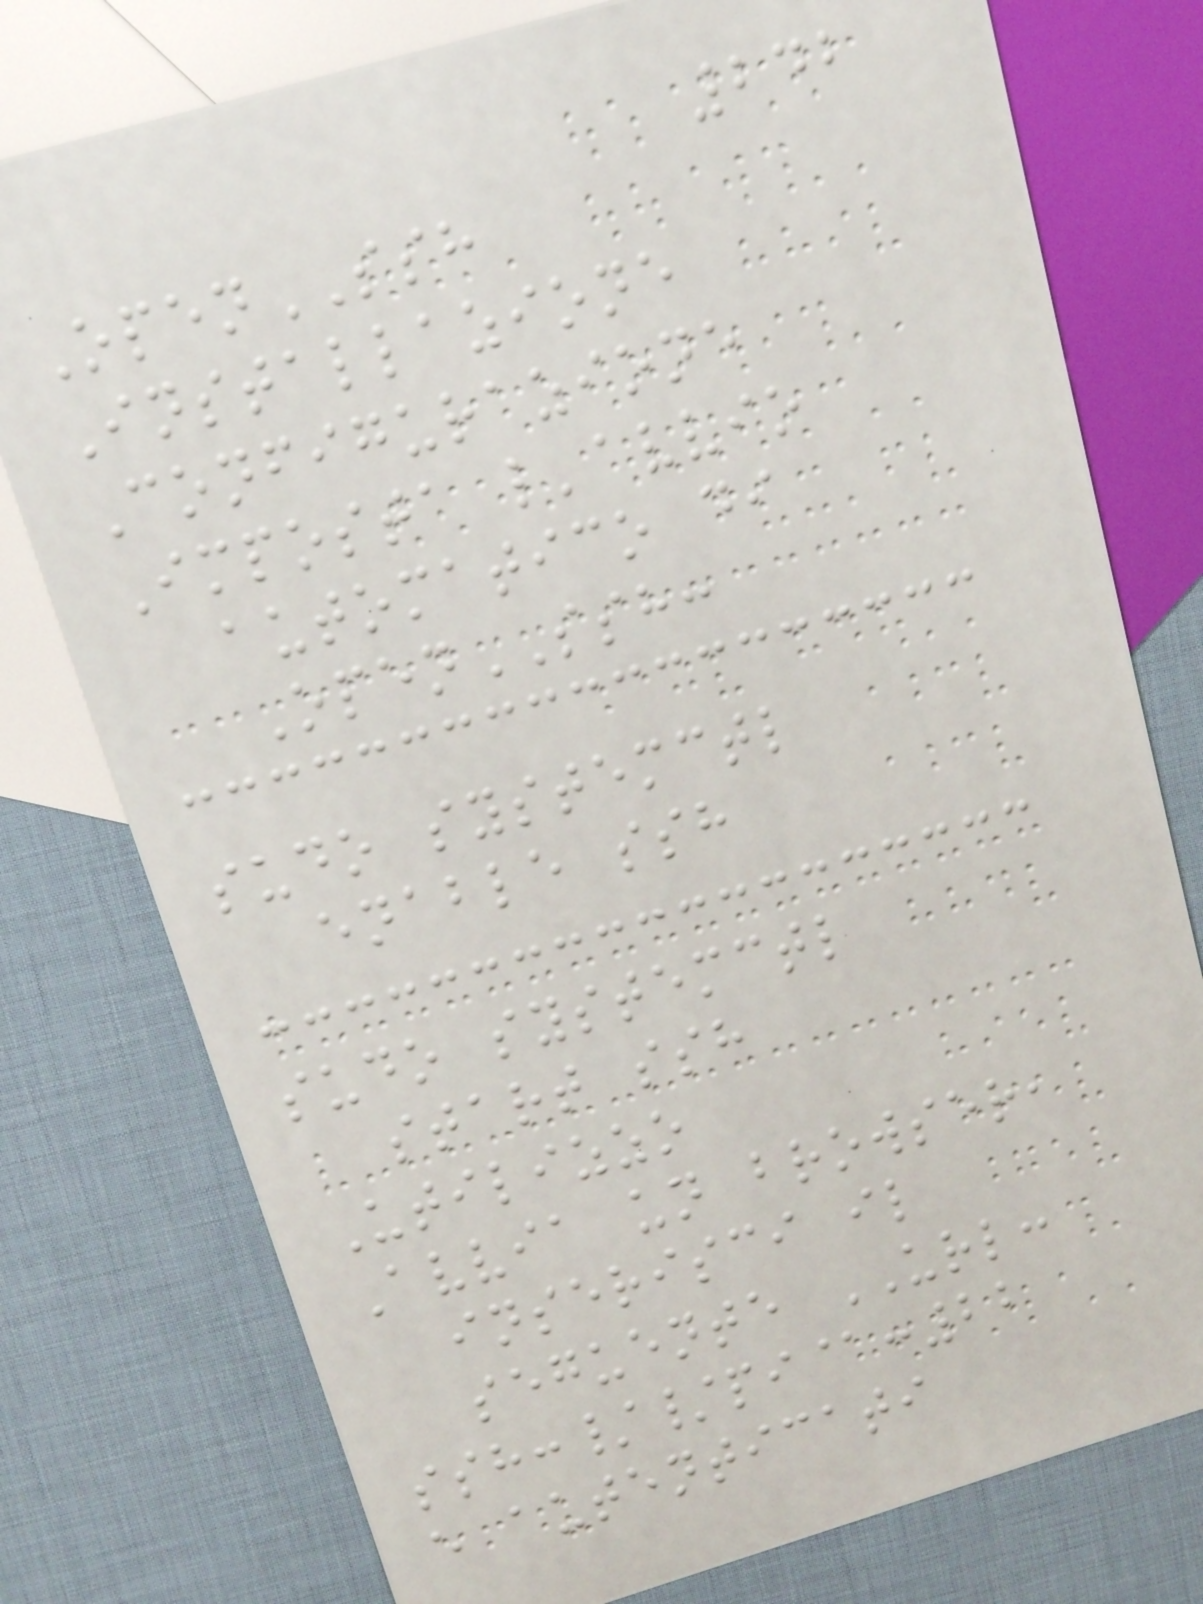242
OpenSSH
Installazione
Configurazione
Imposta l'avvio
automatico di
OpenSSH:
sudo systemctl
enable ssh
sudo systemctl
start ssh
Utilizzo
Avvia un browser,
inserisci il
seguente URL:
ssh://pi@:22
e autenticati
